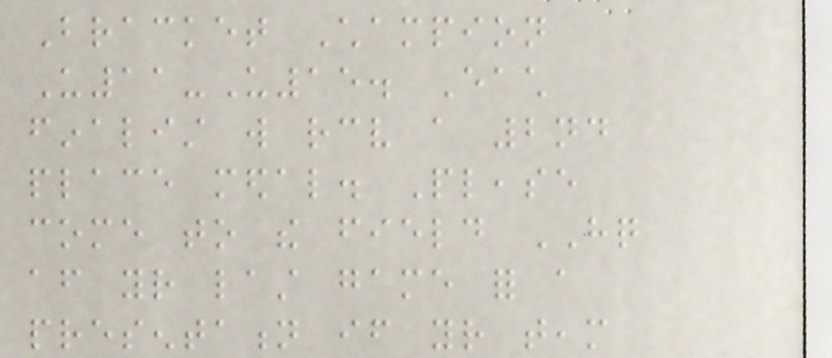Bracket Champion
U11-U15. Each
finalist will receive a 2nd
place medal. Please
come to the field HQ
after your last game for a
presentation if your team
